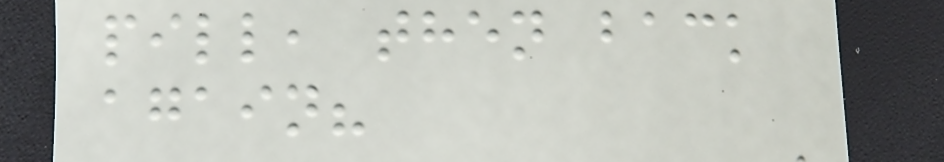pill, then back
again?
